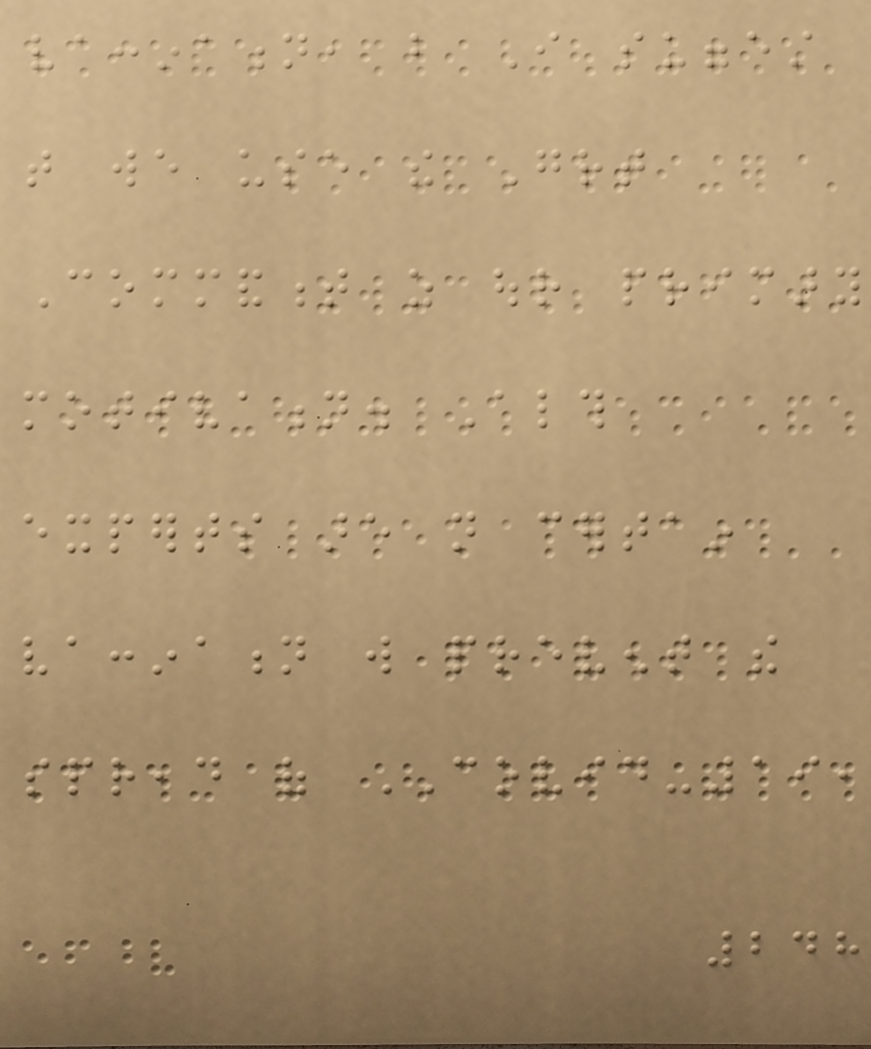vaccination, but I suggest
that we use the Great
Commandment as our primary
motivation. Although
experts are not certain
vaccination will prevent the
spread of COVID-19,
248
